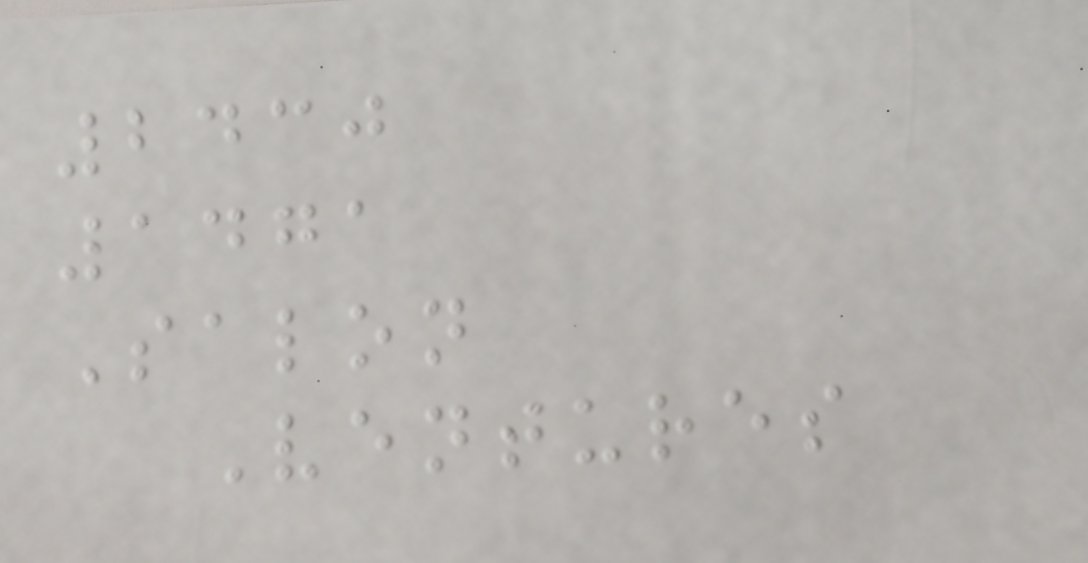2430
1471
Salon
Ventures
